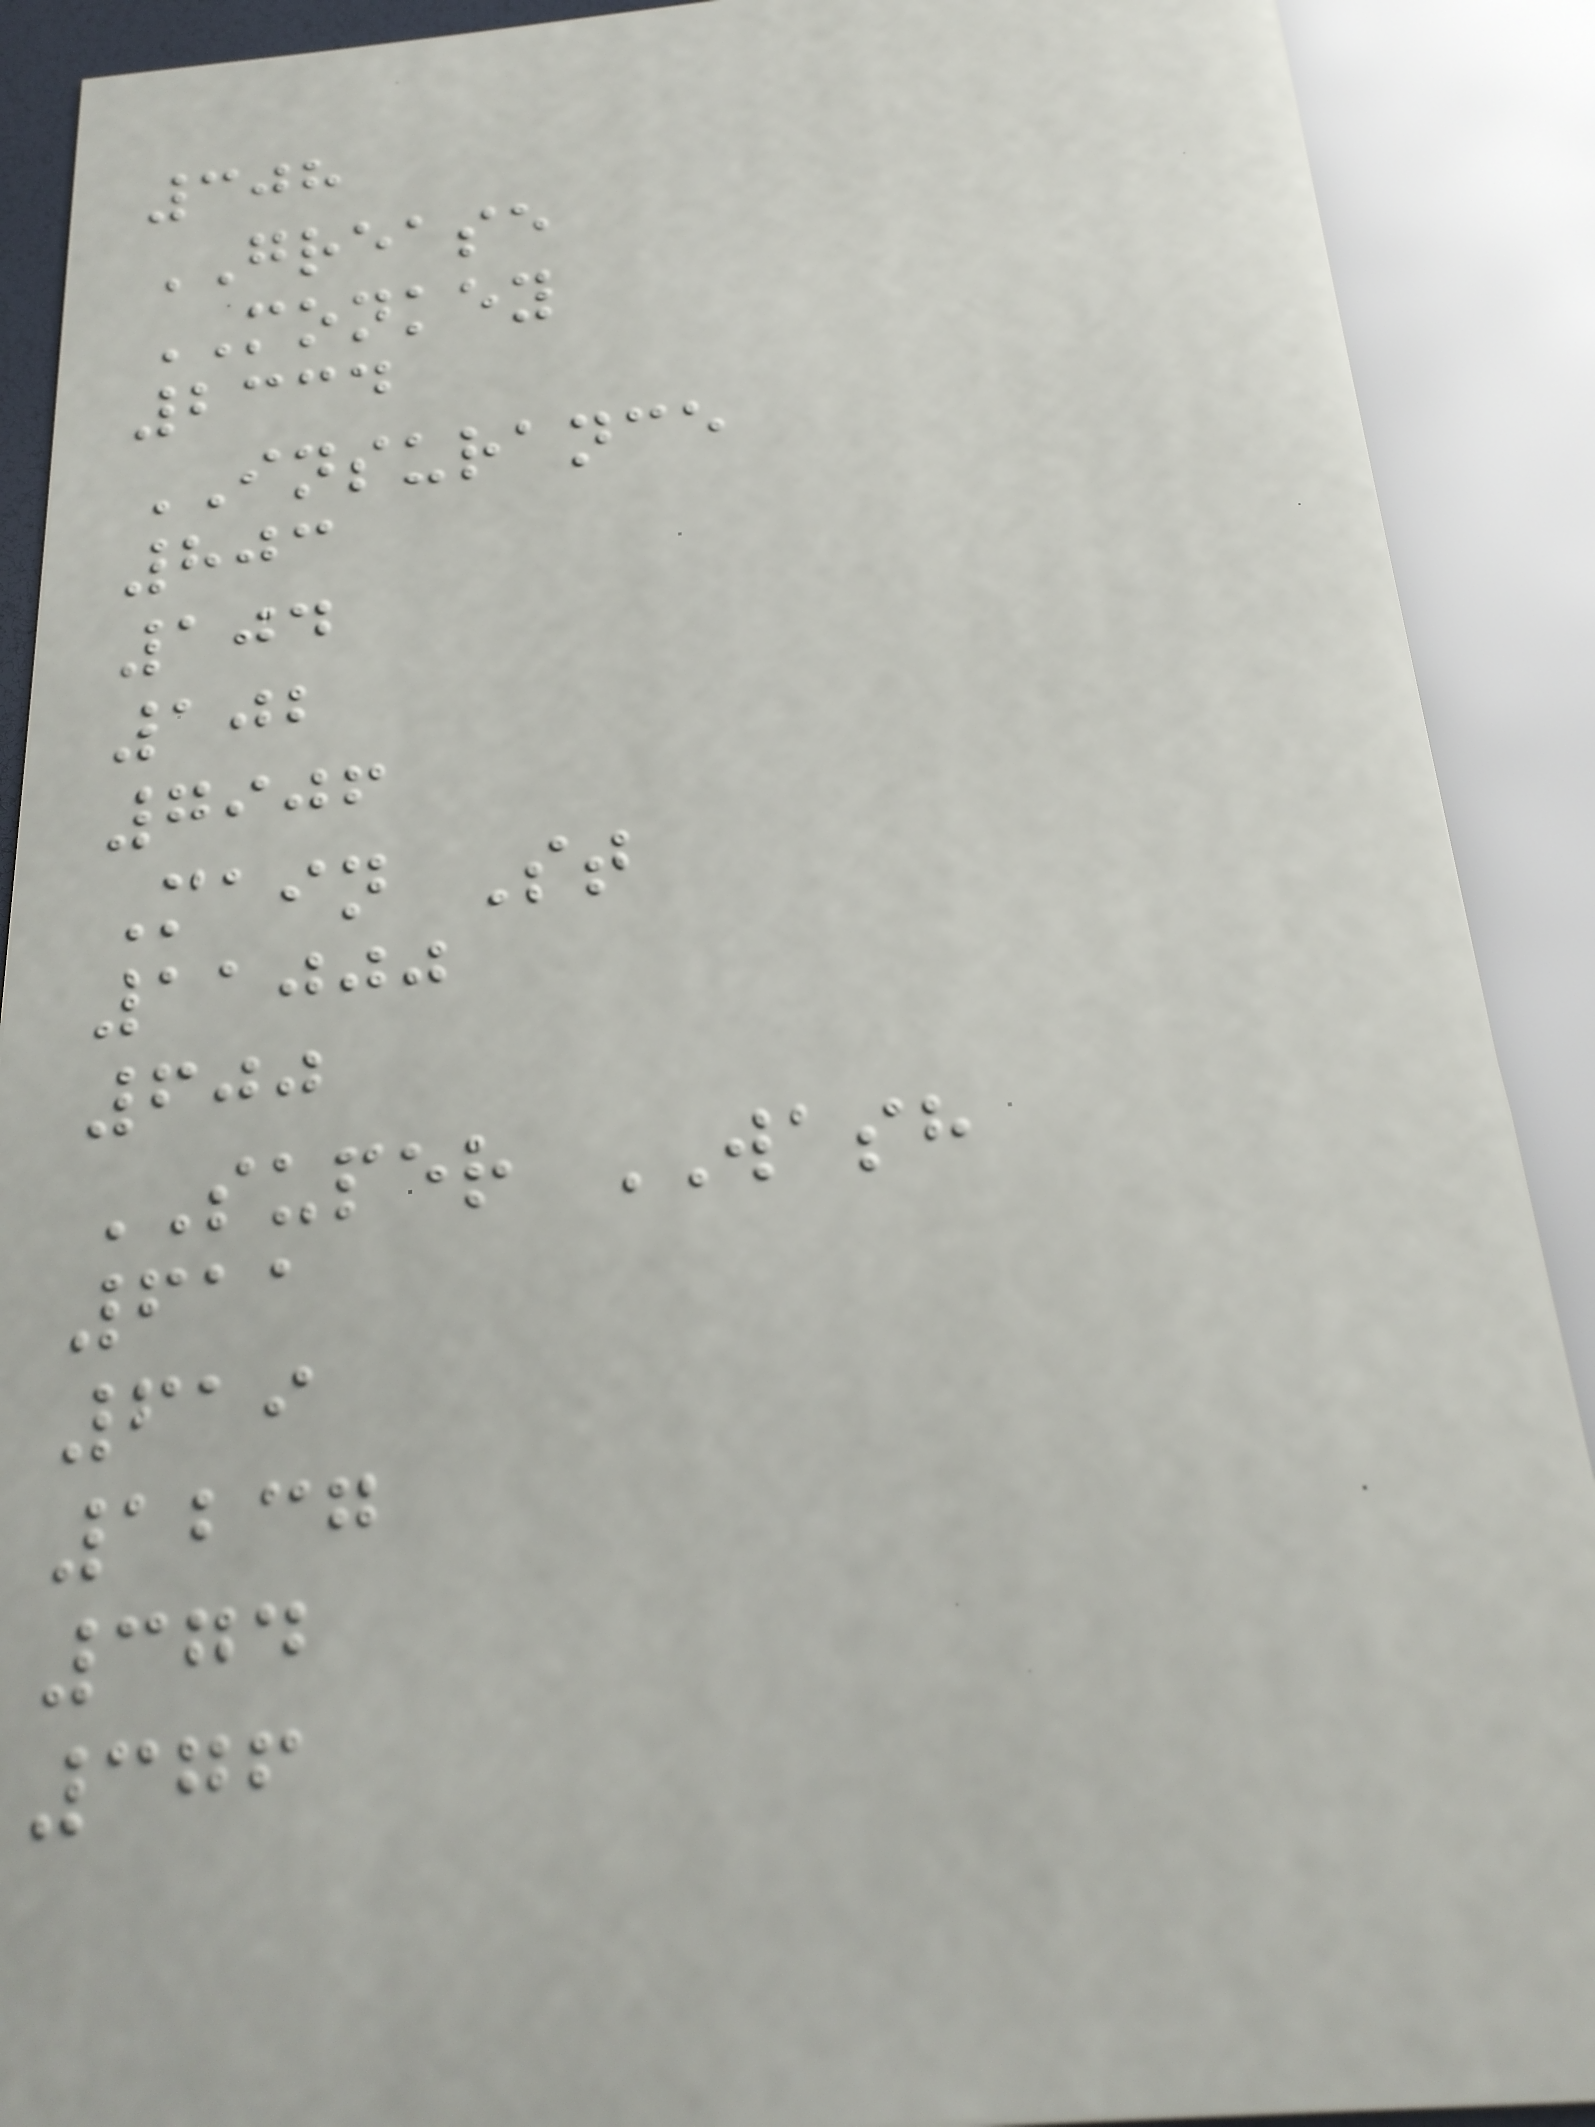308
GREASE
MONKEY
2334
INSURANCE
803
104
102
7906
Main St
11000
600
SUPER WASH
611
619
1237
374
376
